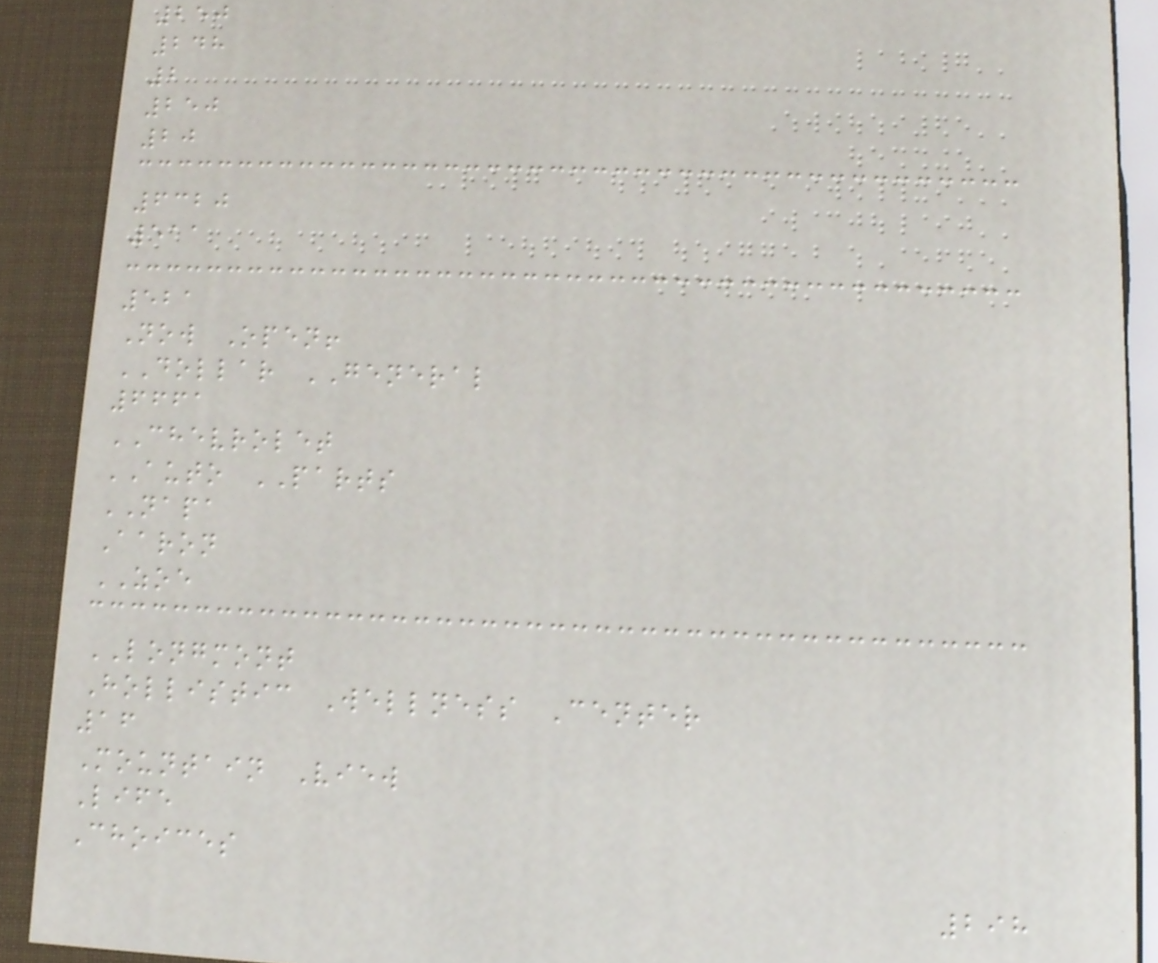250
248
2
250
20
6320
511
521
Now Open!
DOLLAR GENERAL
6661
CHEVROLET
AUTO PARTS
NAPA
Aaron
ZOE
LONGMONT
Hollistic Wellness Center
16
Mountain View
Life
Choices
298
